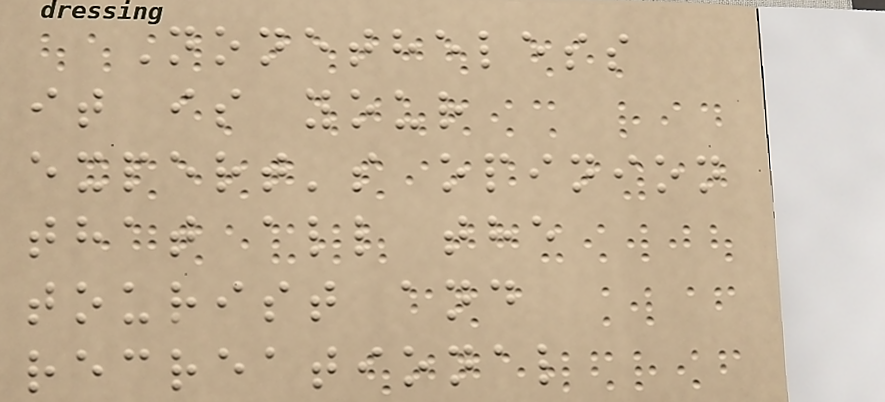Nonetheless
it is your
expert's opinion
that all the
tourist and
recreational
